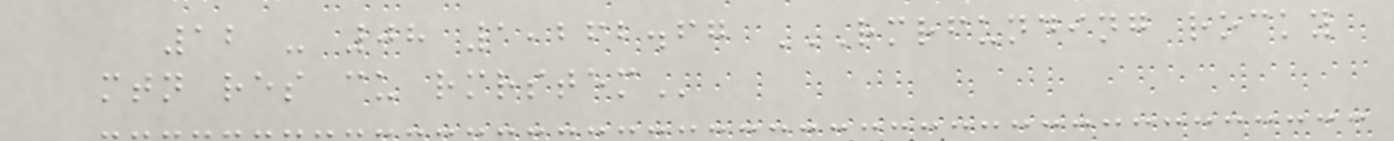12 - 08 1,262.67 RMRFUNDING ROCKY
MTN RES CU RMRSTEM
